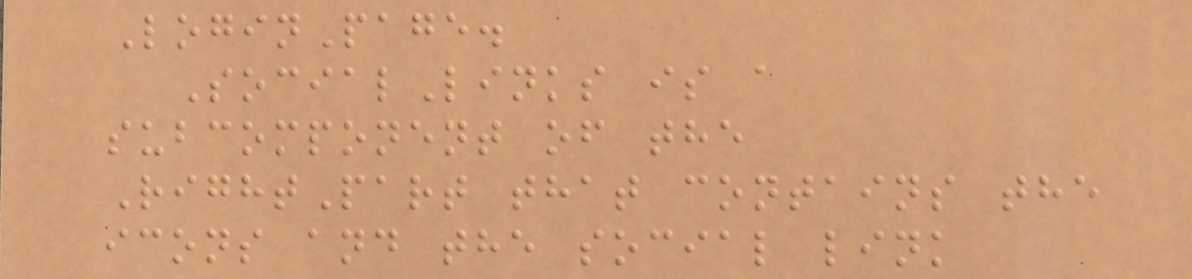LoginPage.
SocialLinks is a
subcomponent of the
RightPart that contains the
icons and the social link
